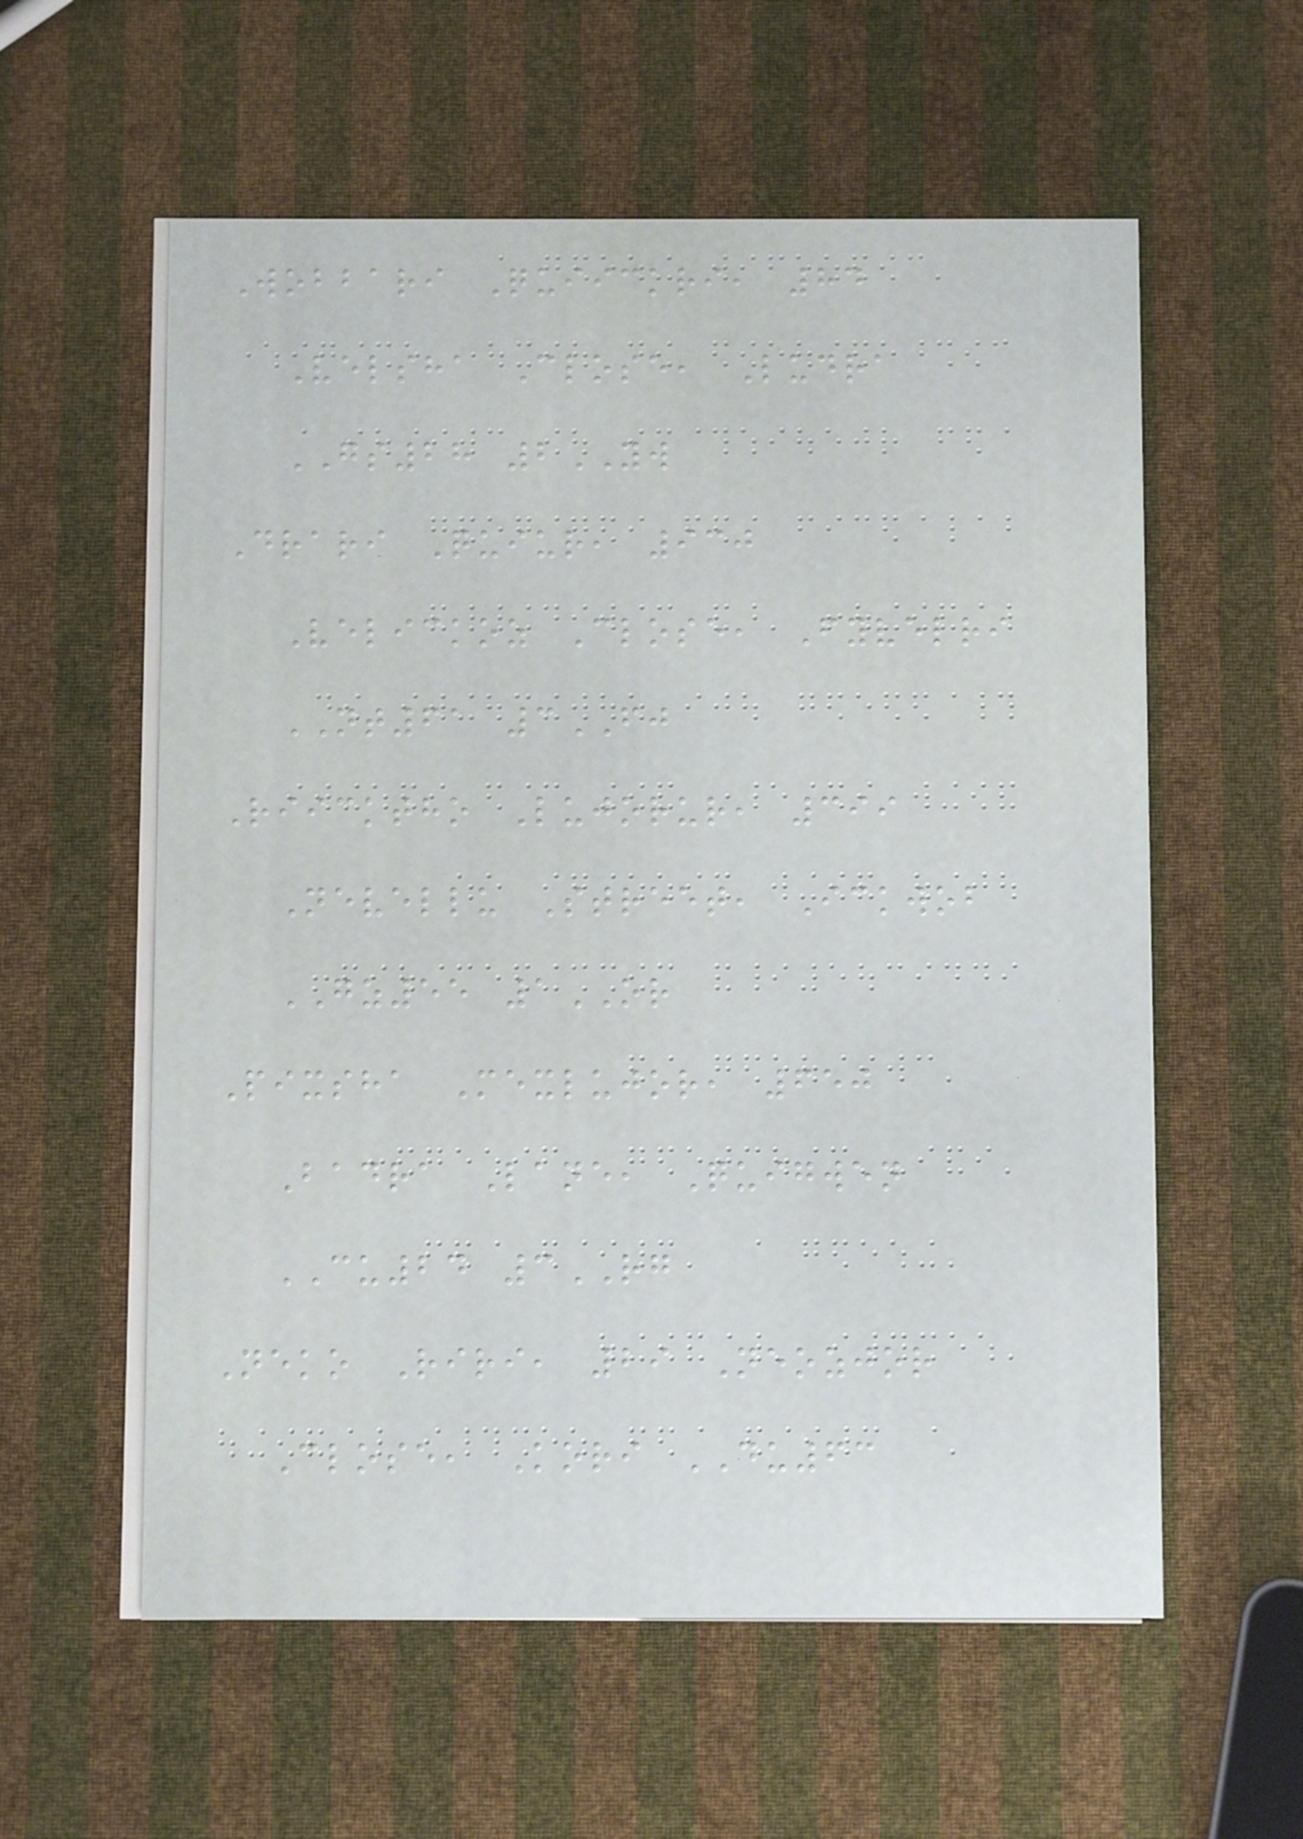Wobbari Quiickri, 84
Velsha Close, Ludra
GS28 2YW
Drari Quiur, 930
Velickoz Close, Fyvelri
NT61 3FJ
Riicktho Lujorur, 399
Nevellu Street, Ickwob
GZ55 1OR
Pixsha Mexlujor, 650
Badra Lane, Quigwen
CU24 3RG
Neko Riri, 29 Neozjor
Close, Kori DU63
